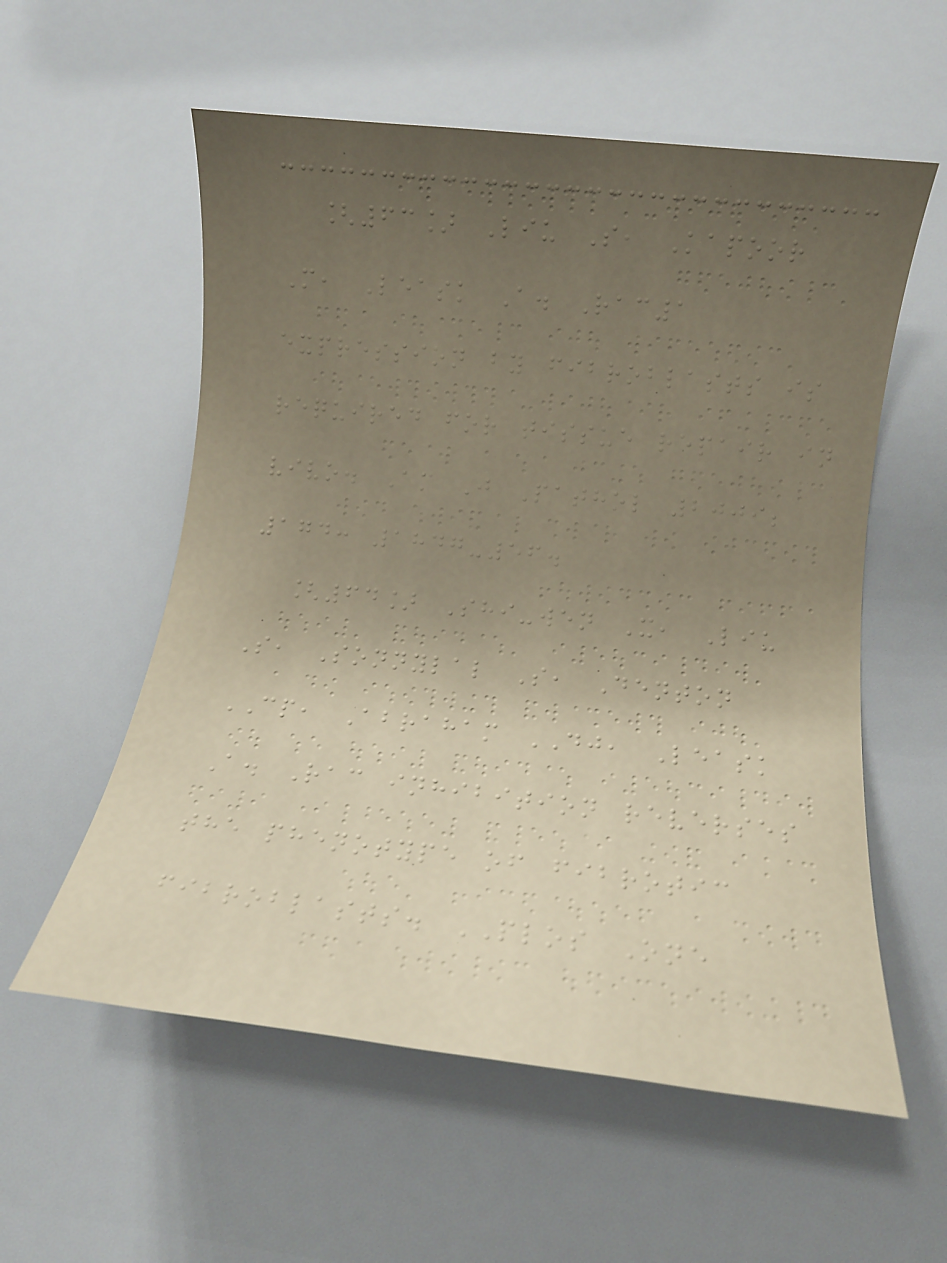[63] Liu S, Kapoor
M, Leask A. Rac1
expression by fibroblasts is
required for tissue repair in
vivo. Am J Pathol 2009;
174: 1847-56.
[64] Shi-wen X, Liu
S, Sonnylal S, Denton
CP, Abraham DJ, Leask
A. Rac inhibition reverses
the phenotype of fibrotic
fibroblasts. PLOS One
